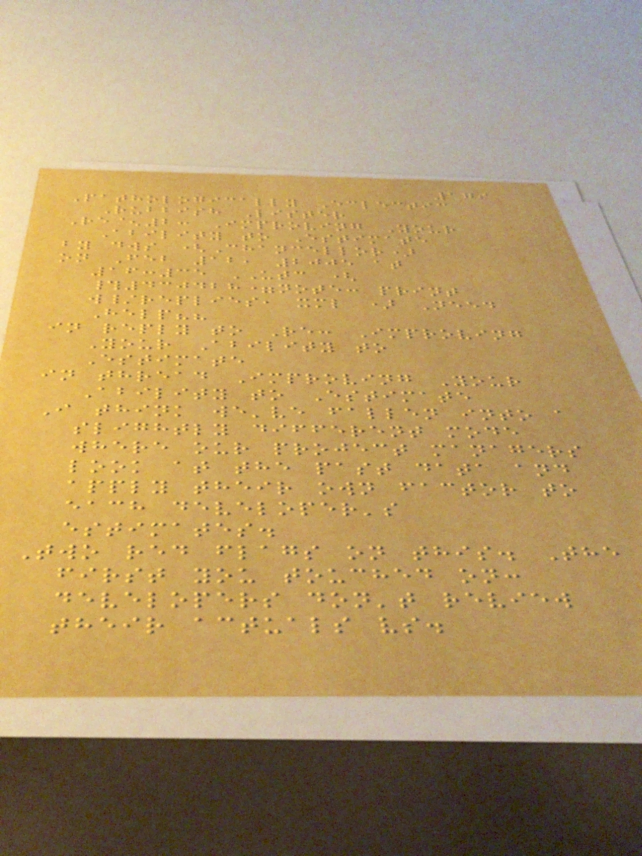179
Pathologically Eclectic
Rubbish Lister
Re^2: Improving Your
Ability to Estimate
by dws (Chancellor)
on Feb 12, 2005 at
16:35 UTC (
#430428=note: print
w/replies, xml ) Need
Help??
in reply to Re: Improving
Your Ability to
Estimate
in thread Improving Your
Ability to Estimate
I think we've fallen into a
slightly different mode
where our project managers
look at the past data and
apply their own factor to
each developer's
estimates.
Two red flags on this. The
first you touched on:
developers don't review
their actuals vs.
